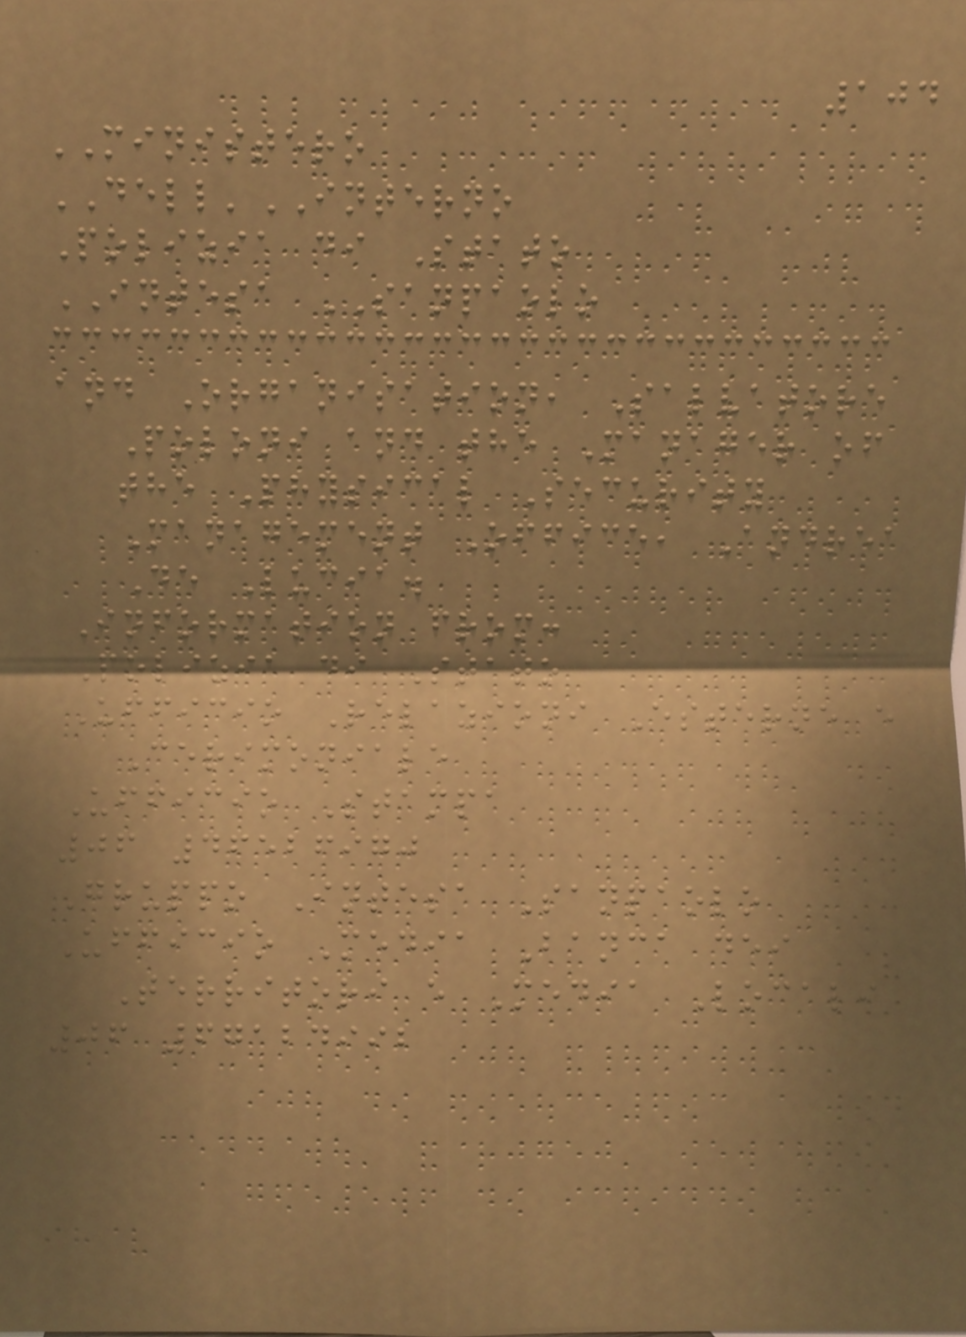104
MINISTERO
DELL'INTERNO
Polizia di Stato
INTESA SANPAOLO
and Organisation, Salvatore
Poloni and the Manager of
the Physical Security
Management Office, Andrea
De Lucia.
Information from:
Polizia di Stato
Ufficio Relazioni Esterne e
Cerimoniale
Ufficio Stampa
06 46526970
Gruppo Intesa Sanpaolo
Ufficio Media Banca dei
Territori e Media Locali
06 67124992
